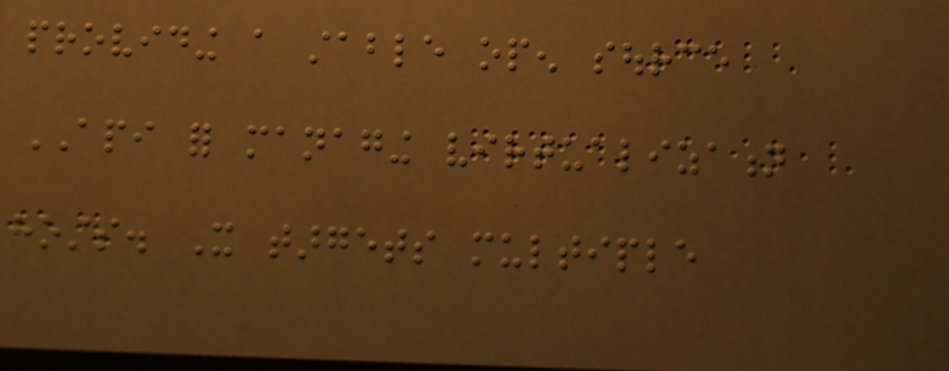providing a stable open source
API for managing virtualization
hosts. It targets multiple
